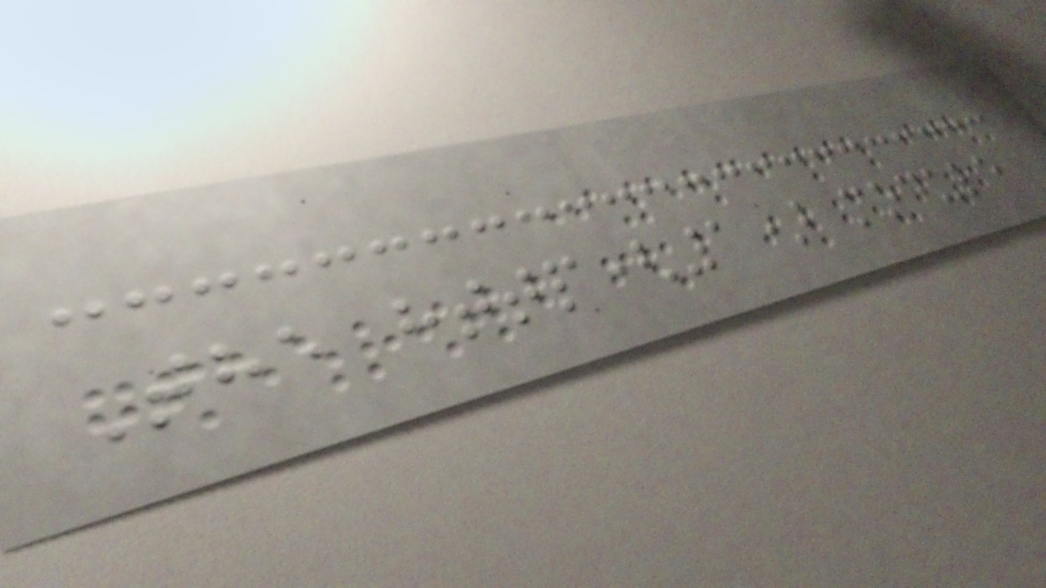The http(1) module
